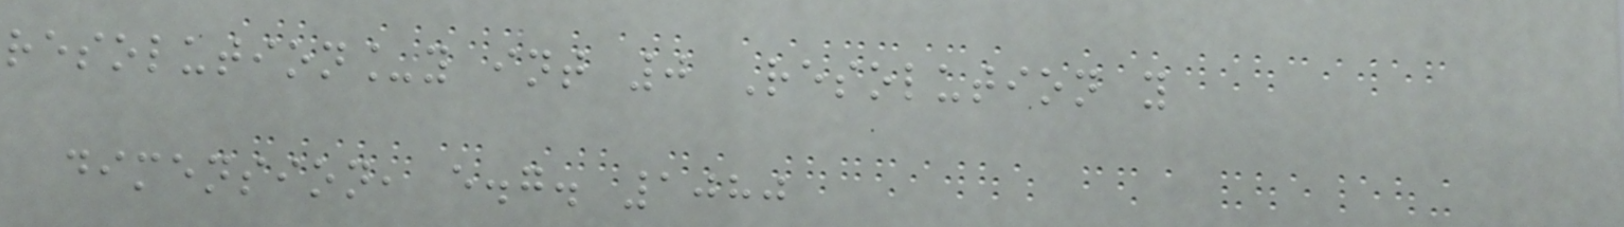resolution_y int 0 Resolution y
dimension, e.g. 1080
